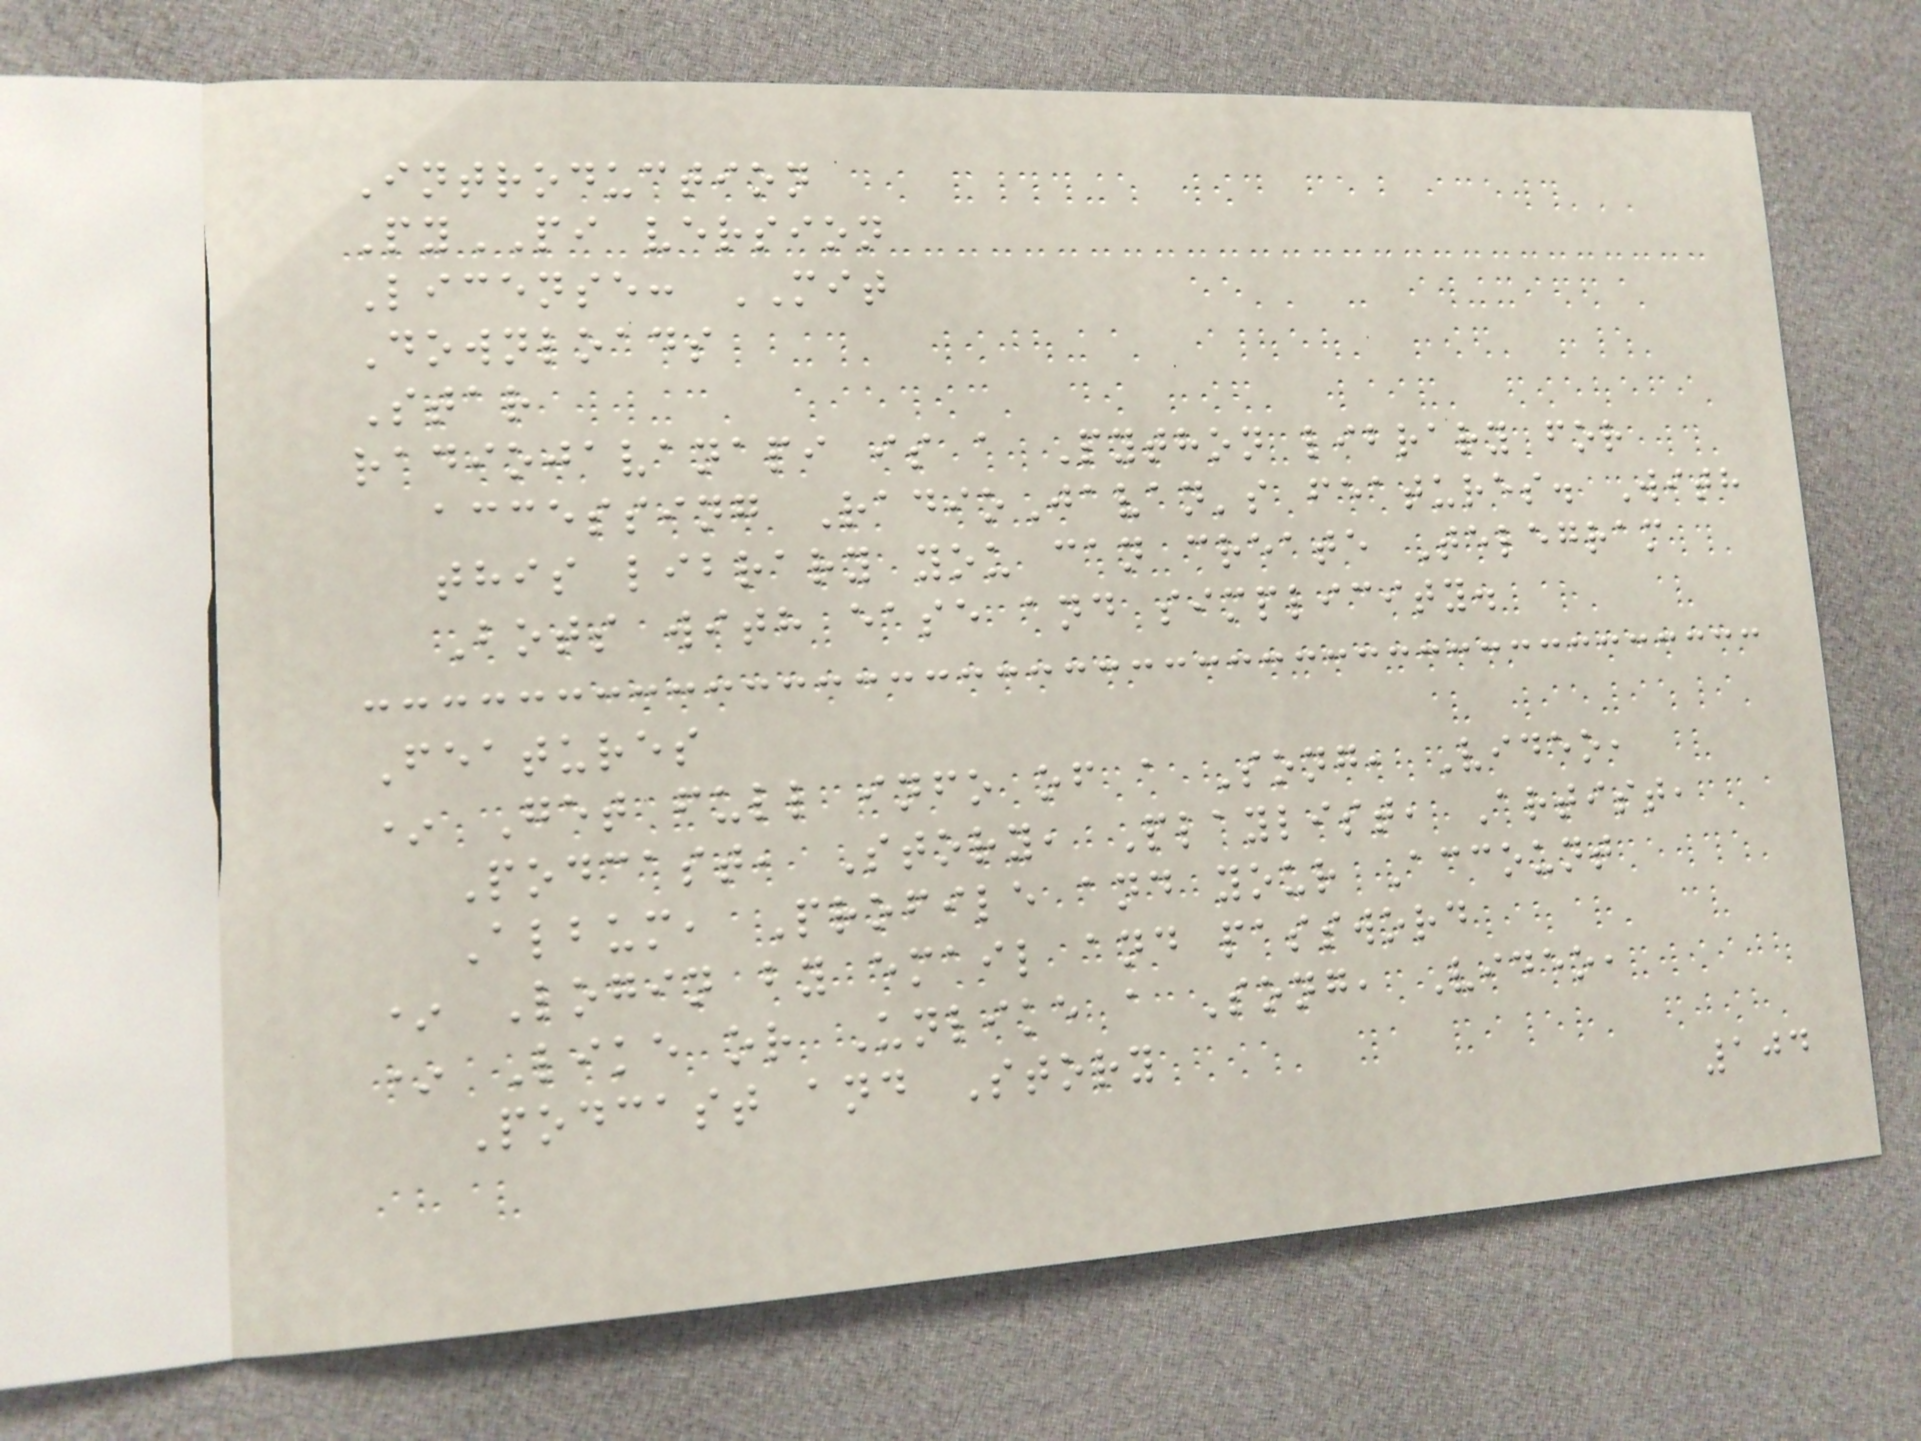Introduction
PyPI version
License: MIT
Downloads
Star
radiojavanapi is a Python library for
accessing RadioJavan's features. With
this library you can create Telegram
Bots with ease and simplicity.
Features
* Get full info of a Song, Video,
Podcast, Story, Playlist, Artist,
Album, Profile and your Account
* Login by email and password
* Like or Unlike a Song, Video,
Podcast and Story
104
